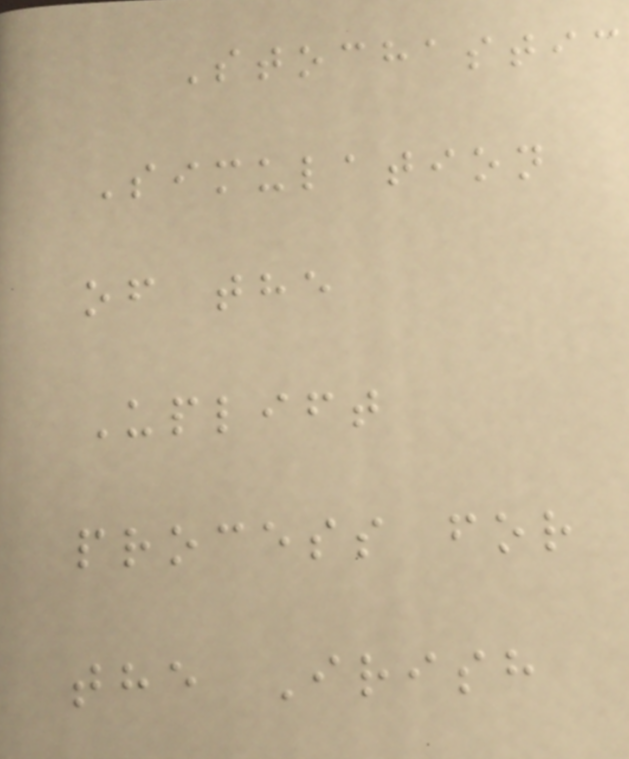Stochastic
Simulation
of the
Uplift
process for
the Irish
